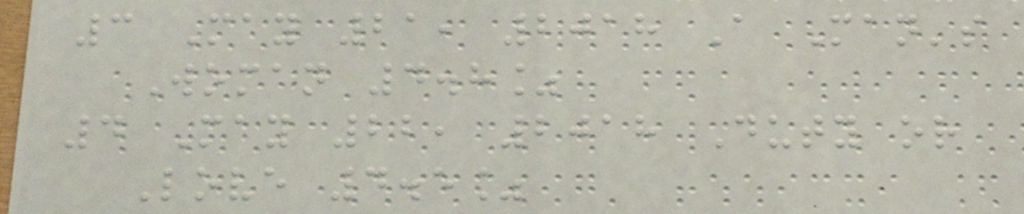3 May 21, 2018 A Man's
Woman 4.8%
4 May 22, 2018 Duty or
Love 4.5%
